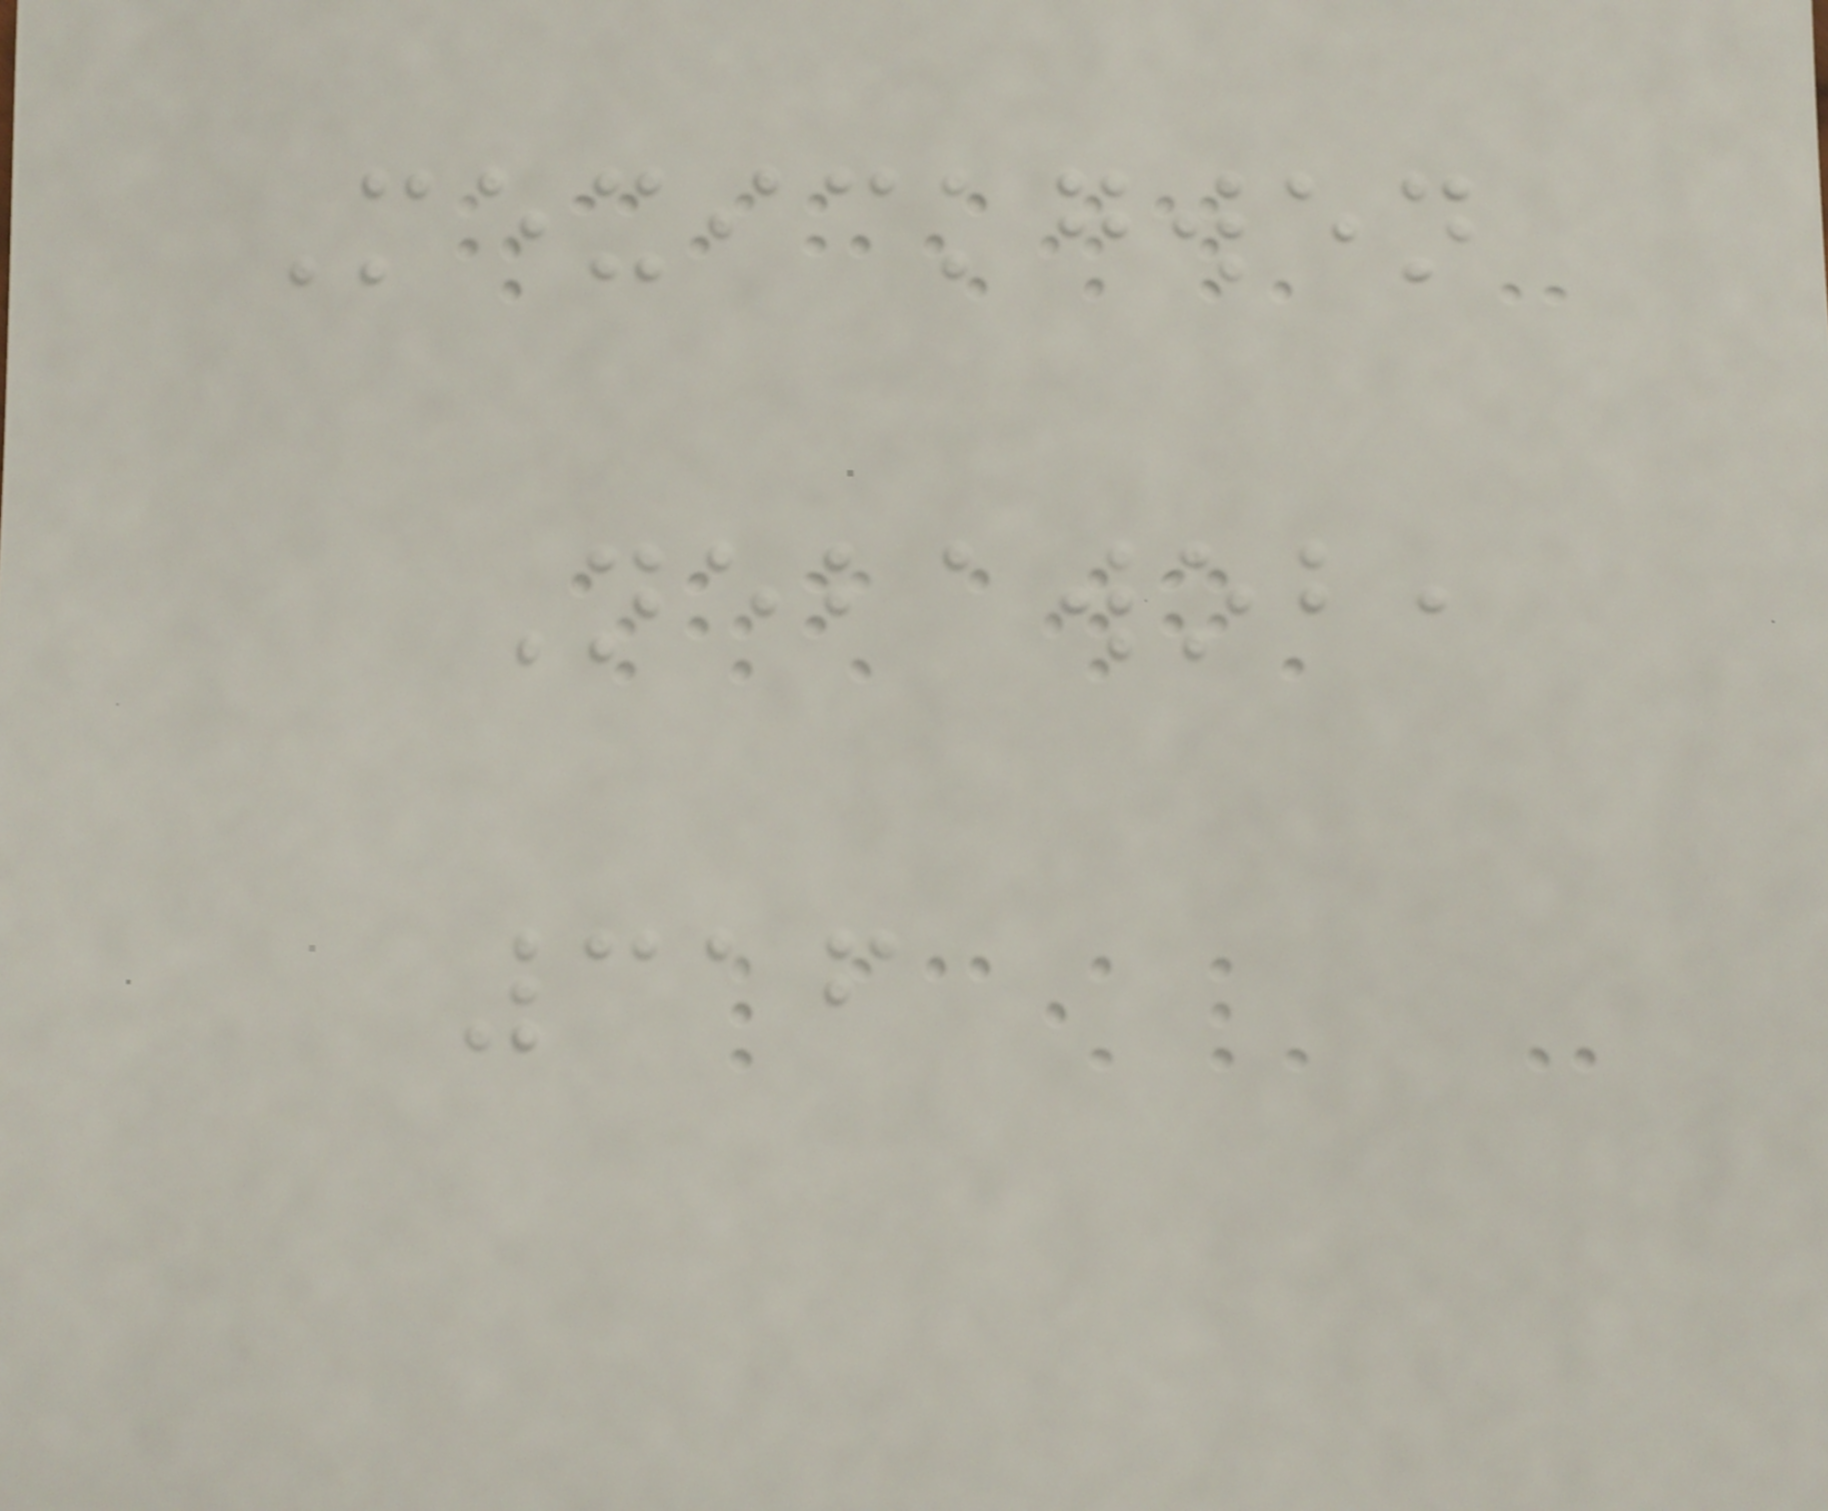Mexickgwen
Nebawob,
316
